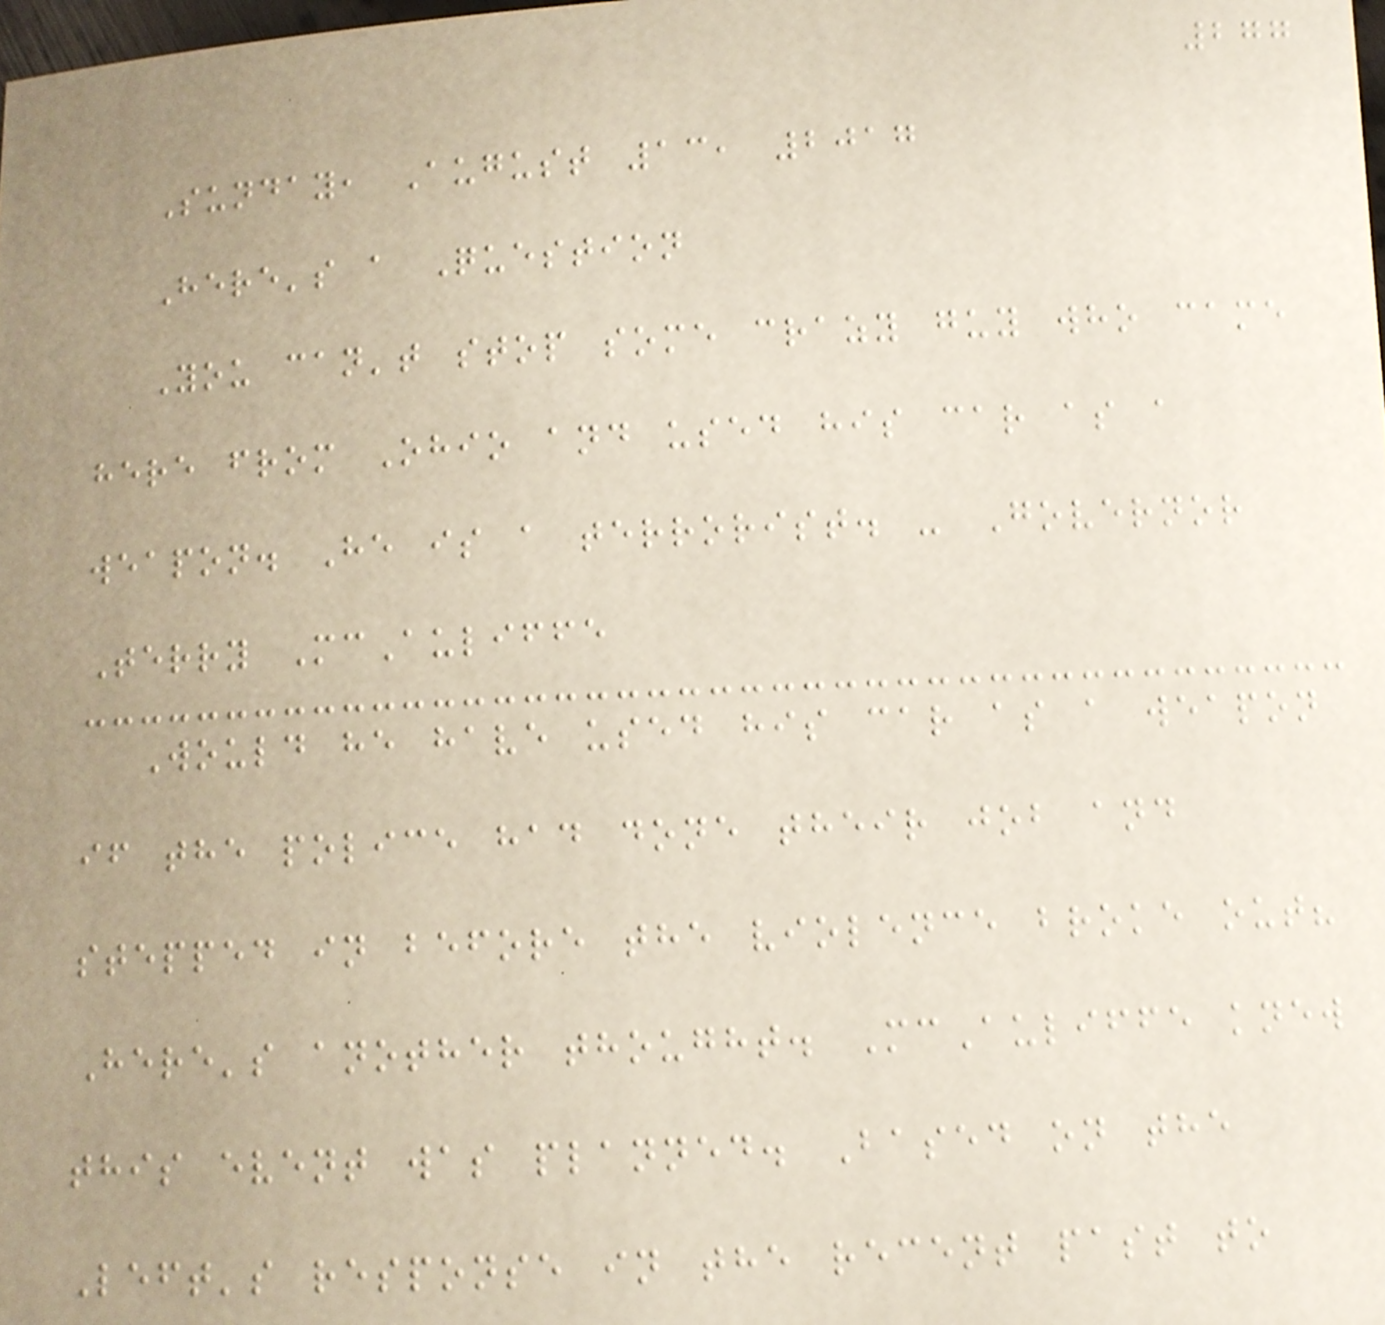277
Sunday, August 13, 2017
Here's a Question
You can't stop some crazy guy who came
here from Ohio and used his car as a
weapon. He is a terrorist. - Governor
Terry McAuliffe
Would he have used his car as a weapon
if the police had done their job and
stepped in before the violence broke out?
Here's another thought. McAuliffe knew
this event was planned. Based on the
Left's response in the recent past to
